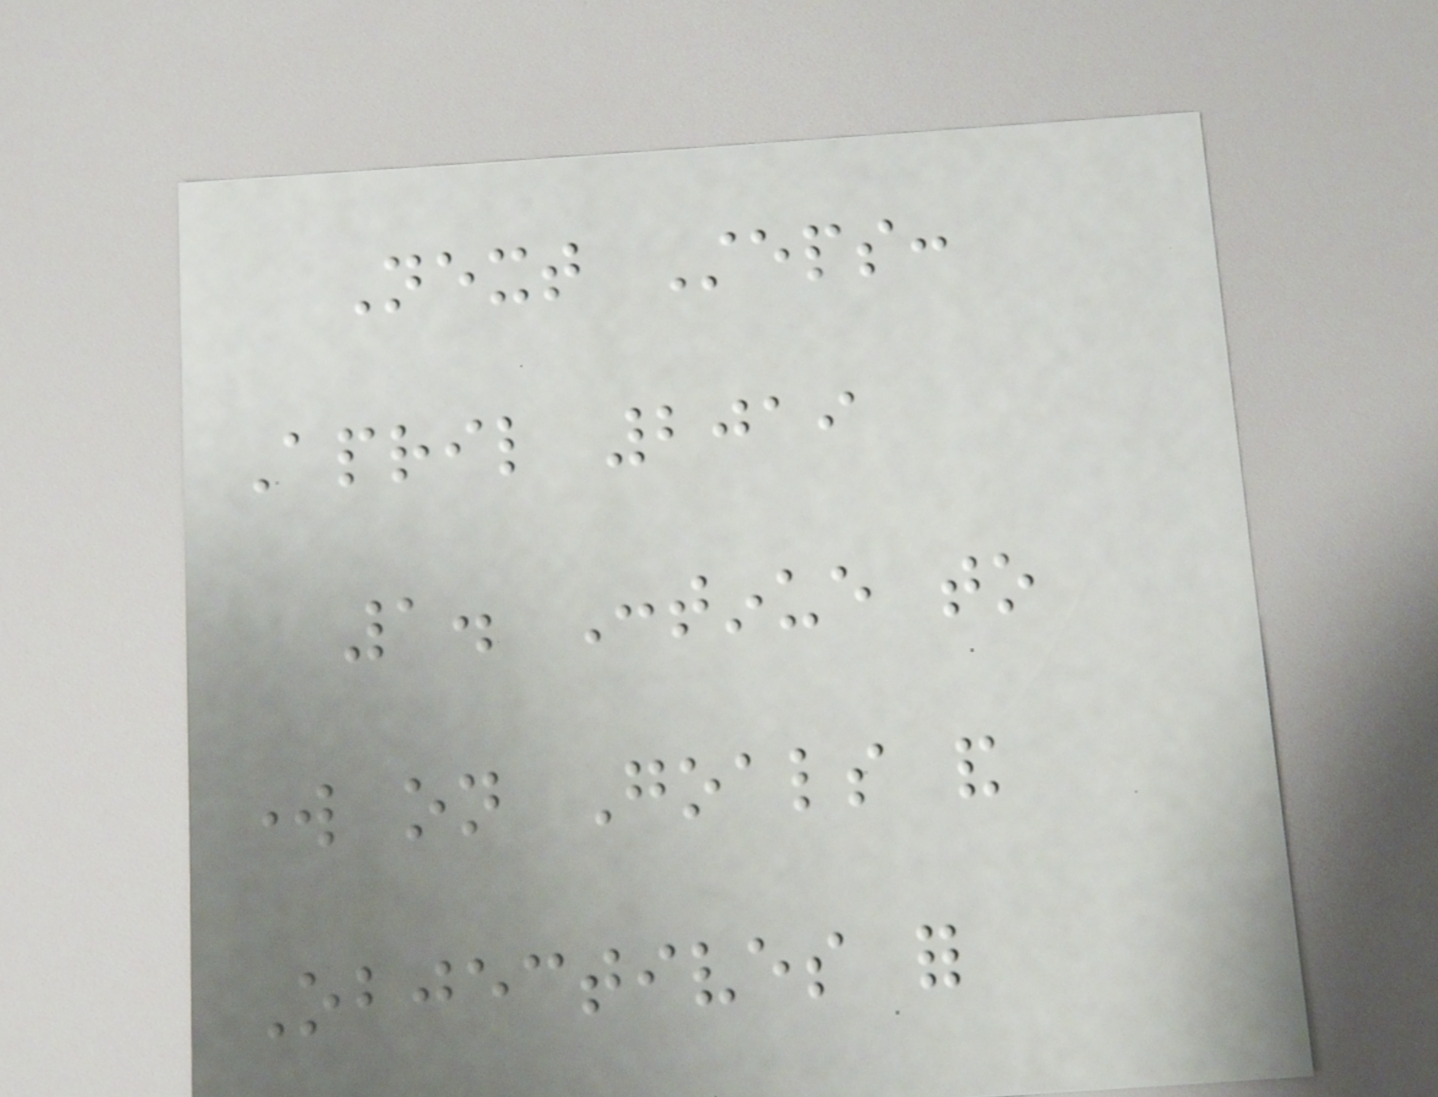Next Steps:
April 2019
1. Continue to
work on Goals and
Objectives for
